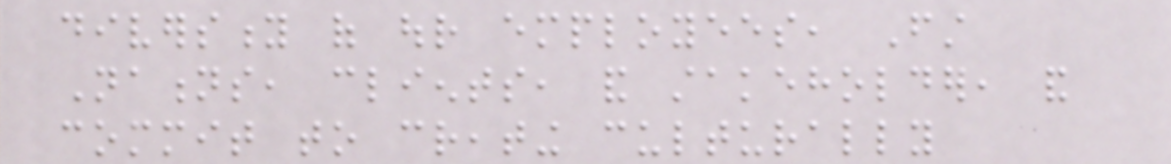diversity of our employees, First
Nations, clients, and stakeholder, and
commit to creating culturally
